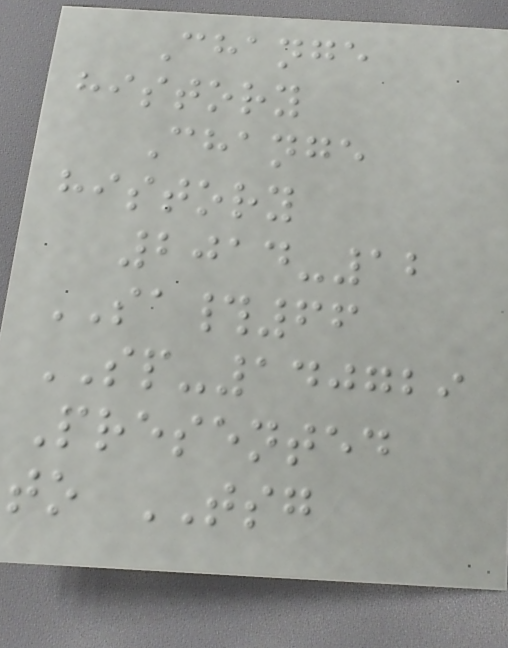Change
history
Change
history
2014-12
SA#66
SP-140729
Presented
to TSG
